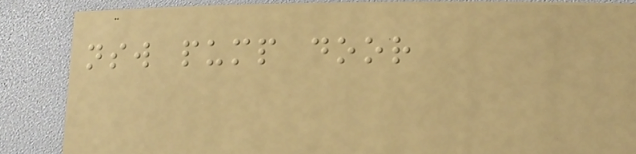nsw pump door
